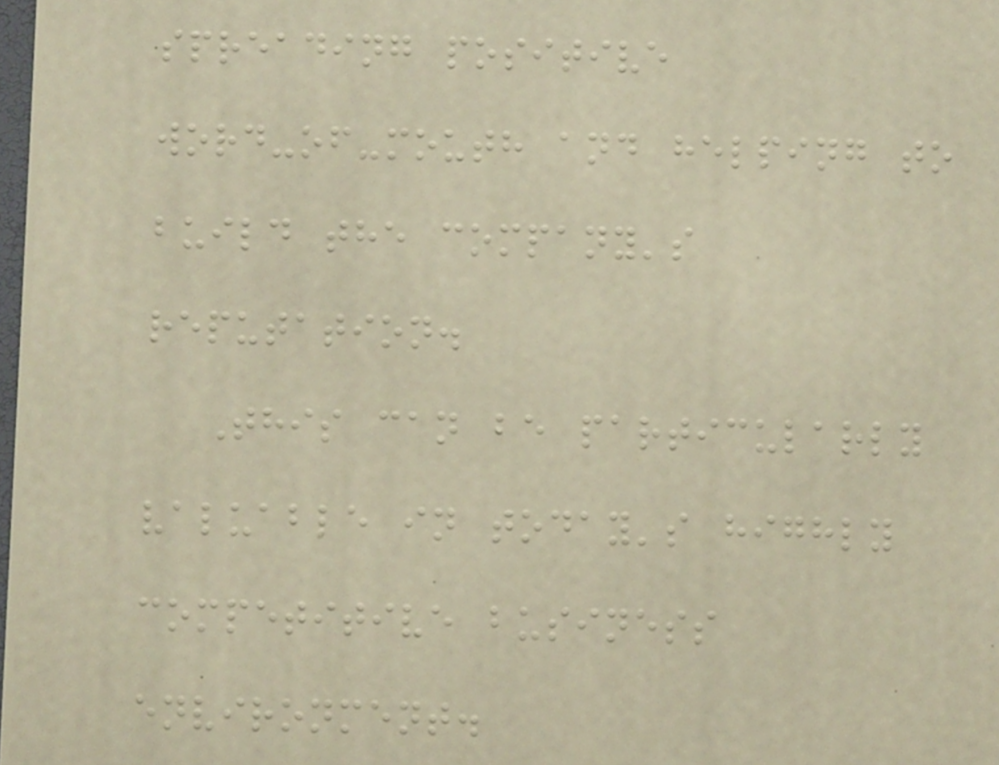spreading positive
word-of-mouth and helping to
build the company's
reputation.
This can be particularly
valuable in today's highly
competitive business
environment.
